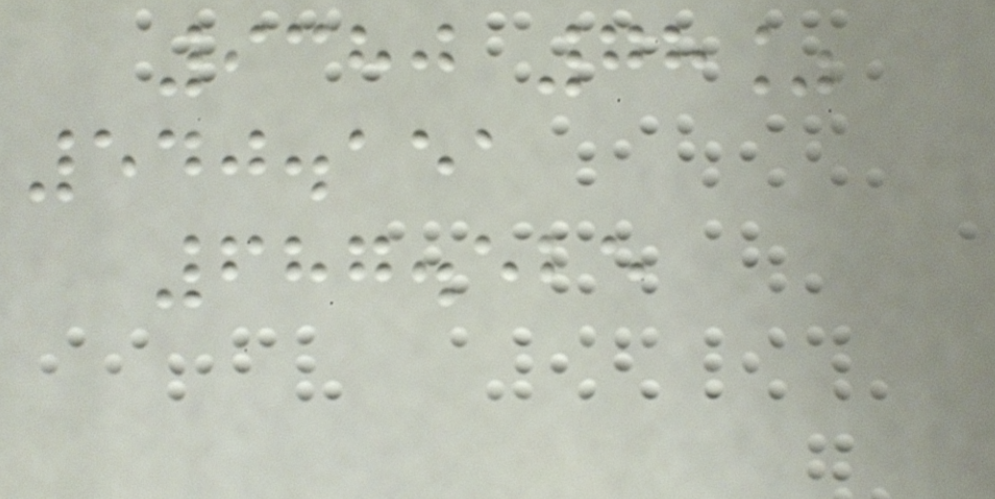9380 78%
540.151
687.525
